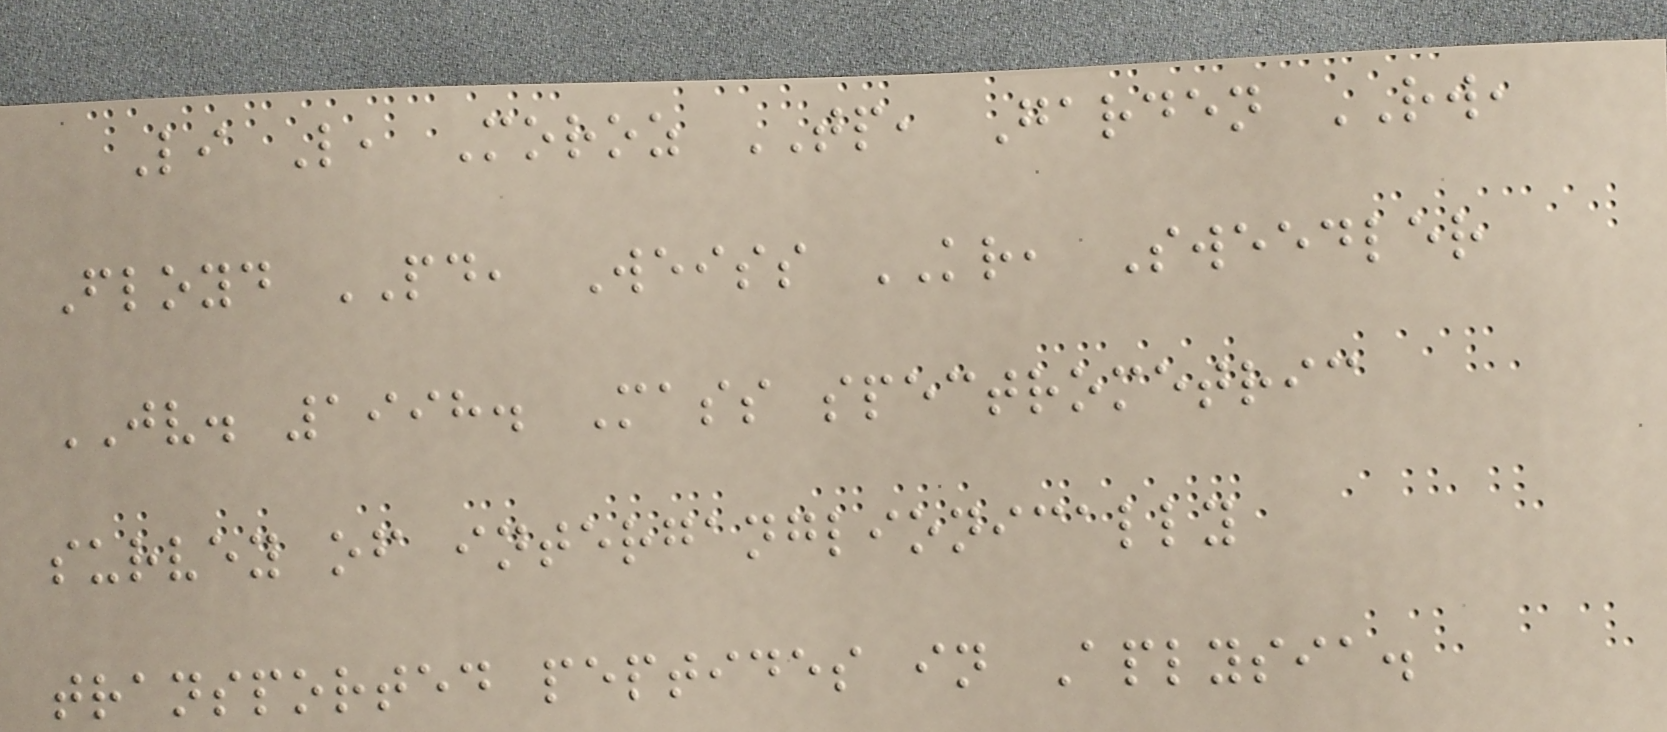Li L, Moroz TP, Garden RW,
Floyd PD, Weiss KR, Sweedler
JV. 1998. Mass spectrometric
survey of interganglionically
transported peptides in Aplysia.
